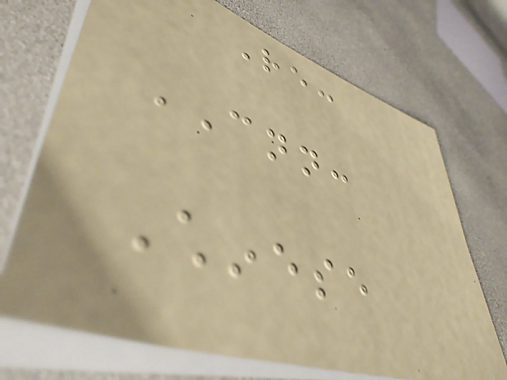Re:
CNN:
Chinese
